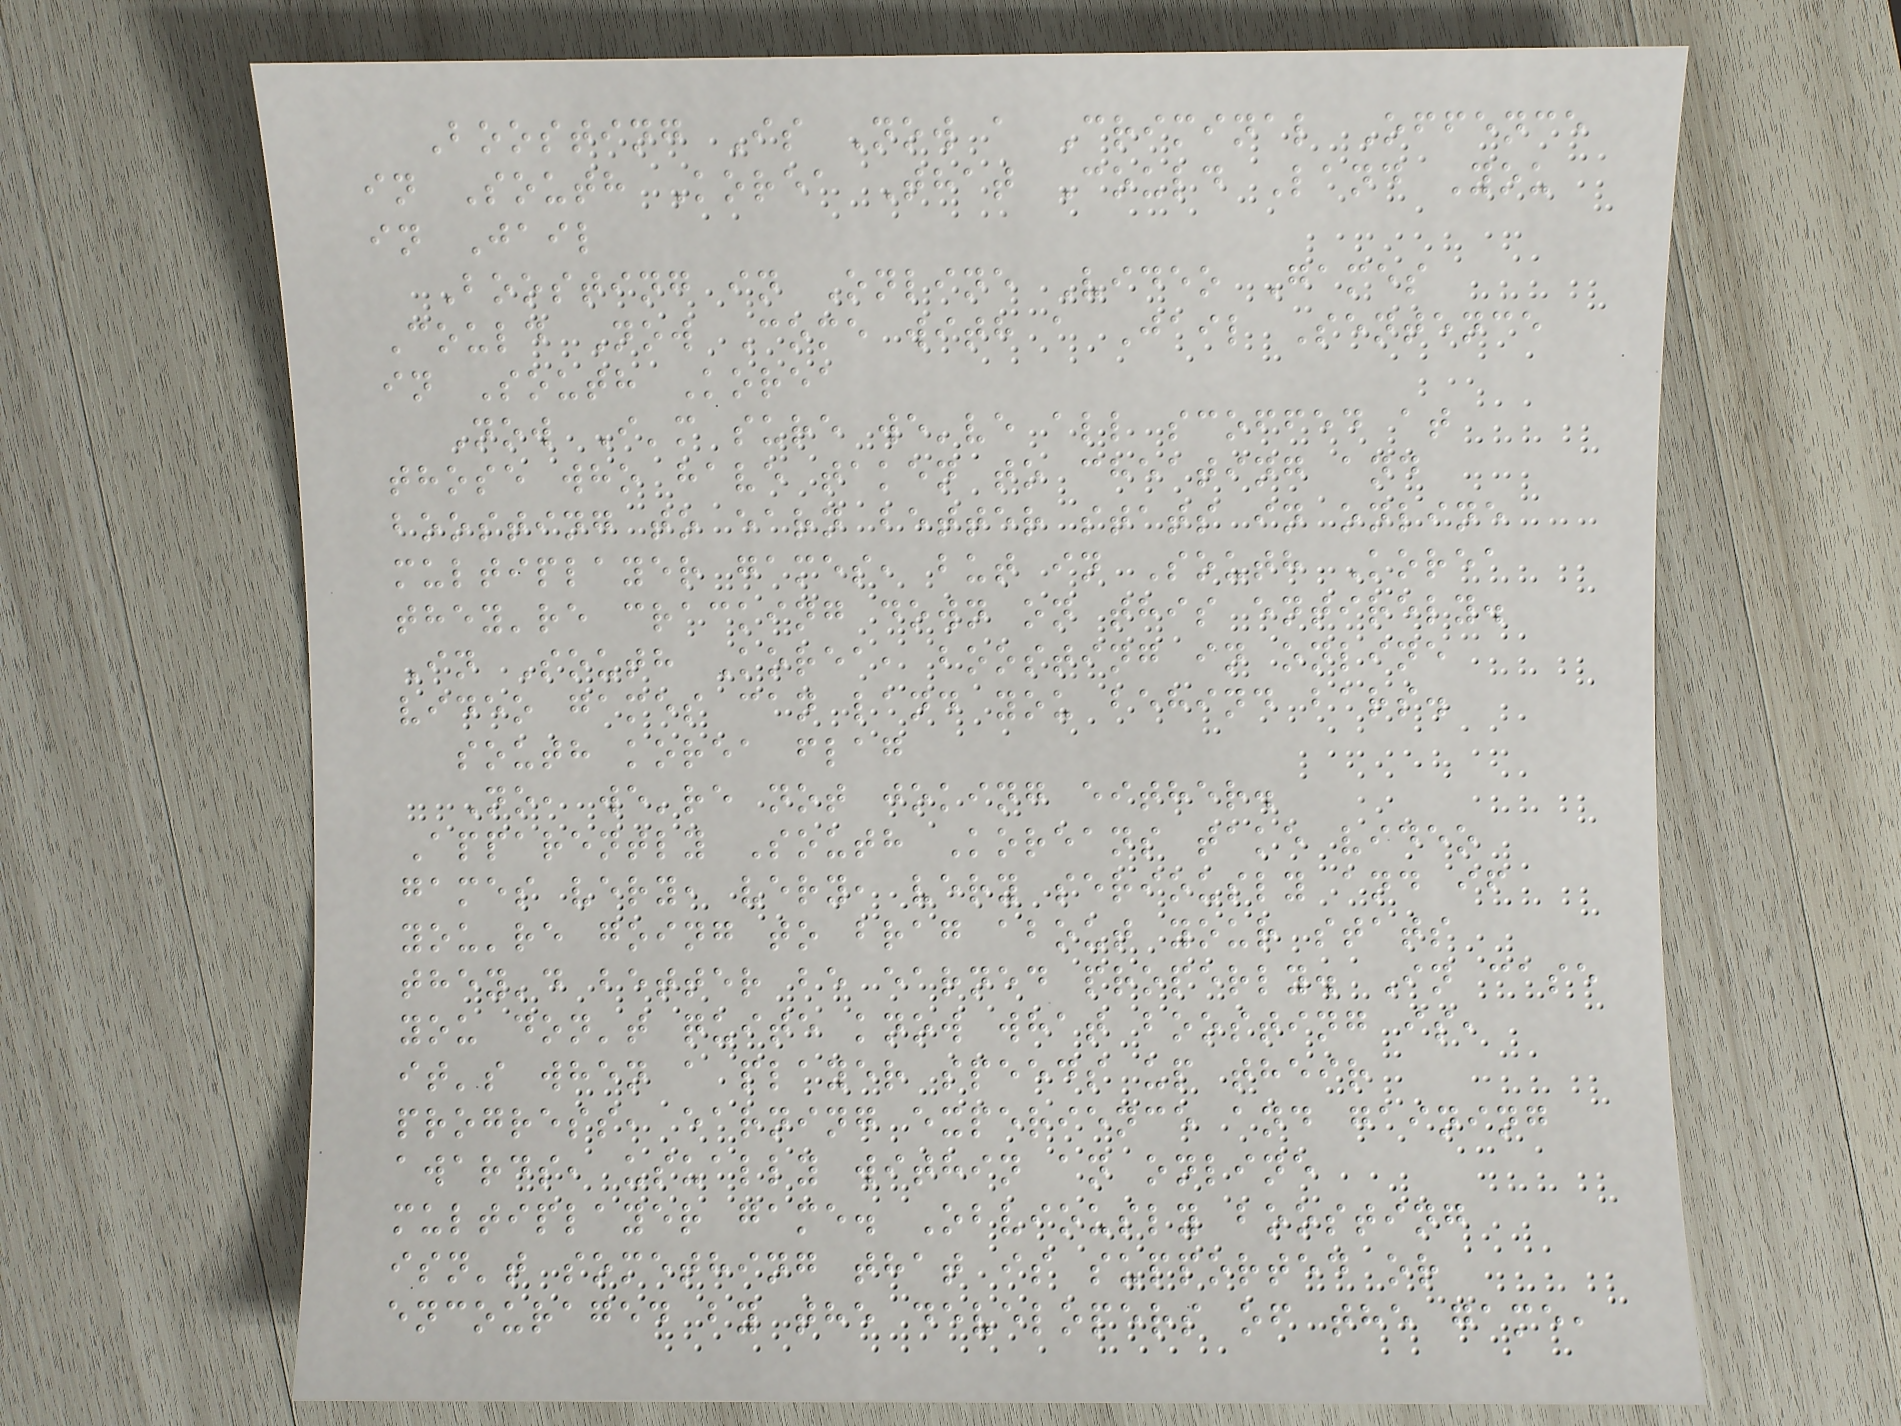Boosting Is Now a Criminal Offence
in South Korea That Could Land You
in Jail
Boosting in Online Video Games
Could Now Come with a Jail Sentence
in South Korea
Now I'm sure we've all scoffed at
those who have taken to cheating and
boosting to earn better stats in online
multiplayer games, but in South Korea
they're cracking down on this entirely.
In South Korea, boosting in online
video games can land you behind bars.
south korea flag
No, we're not joking either.
Apparently South Koreans take video
games very, very, very seriously and if
you're going to brag about your stats
they'd better be earned properly. In case
you don't quite know what boosting is,
it's when a player speeds up their
progress, earning experience and gaining
awards, usually within an online
multiplayer game. Obviously boosting
isn't something that is supported or
encouraged by the developers of the game,
